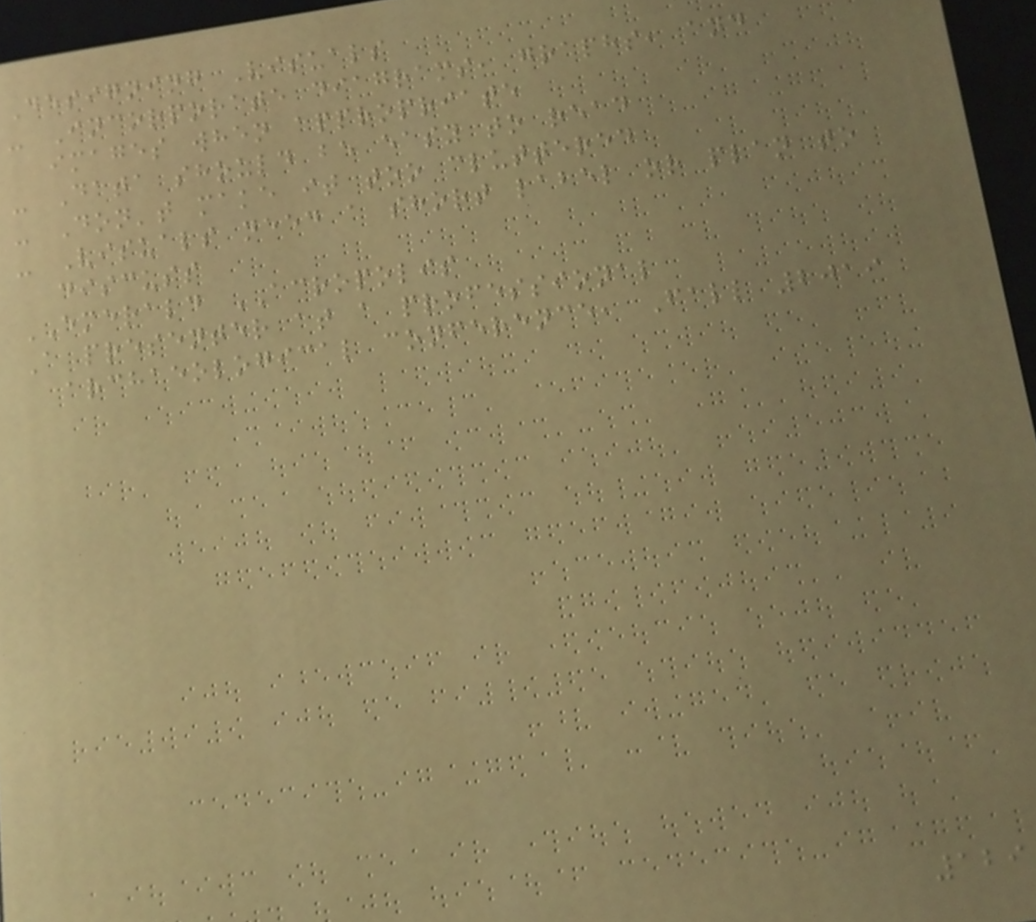Designing Visuals
- Incorporate diagrams, graphs, and
images when appropriate
- Data should be easy to read
- Don't make it too cluttered
- Visuals need a short label or plan to
discuss
EMERALD ACROPOLIS
A presenter at a professional
archaeological conference, Fall 2019
129
